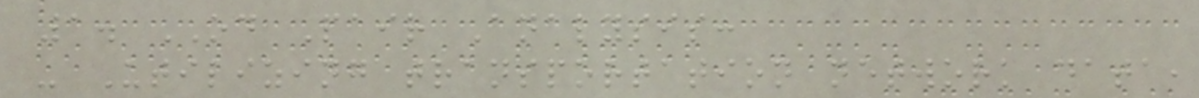1. OD Pair Analysis:
- Utilizing transportation network data,
